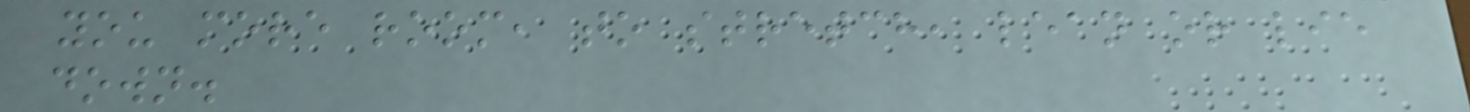you more room, to stretch, lean or lie
down.
